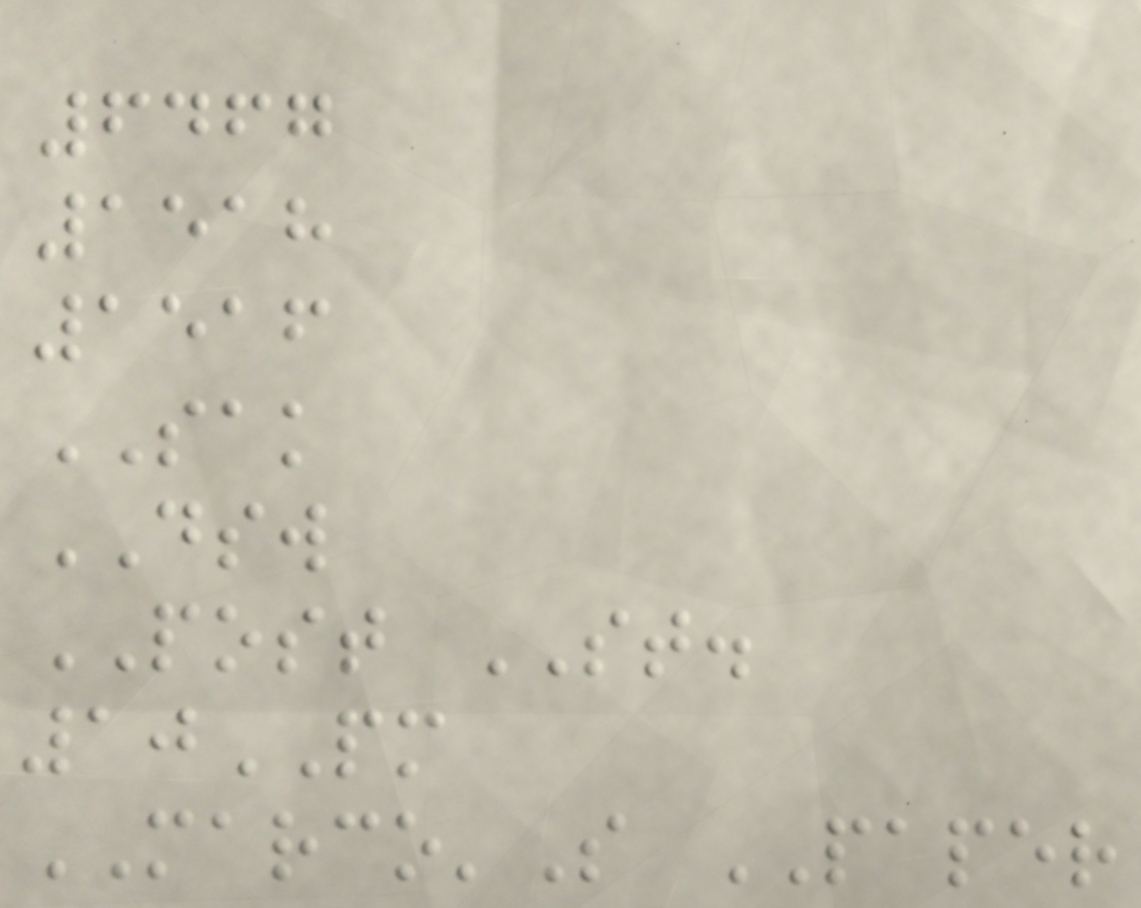6467
1518
1516
SAK
DSW
POST ST.
10PM
MARCO'S PAPER
